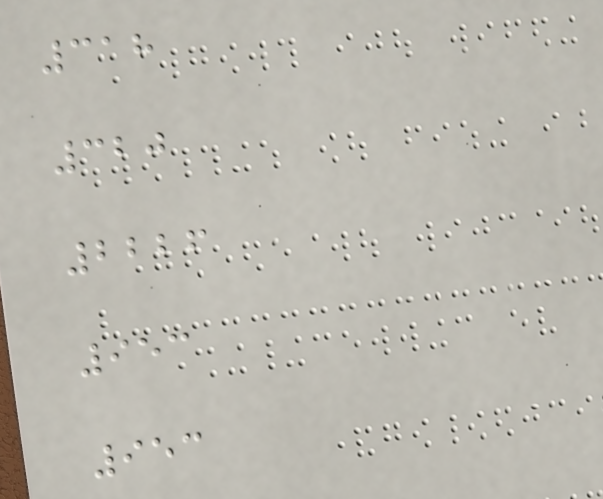318
320
2226
953
953
